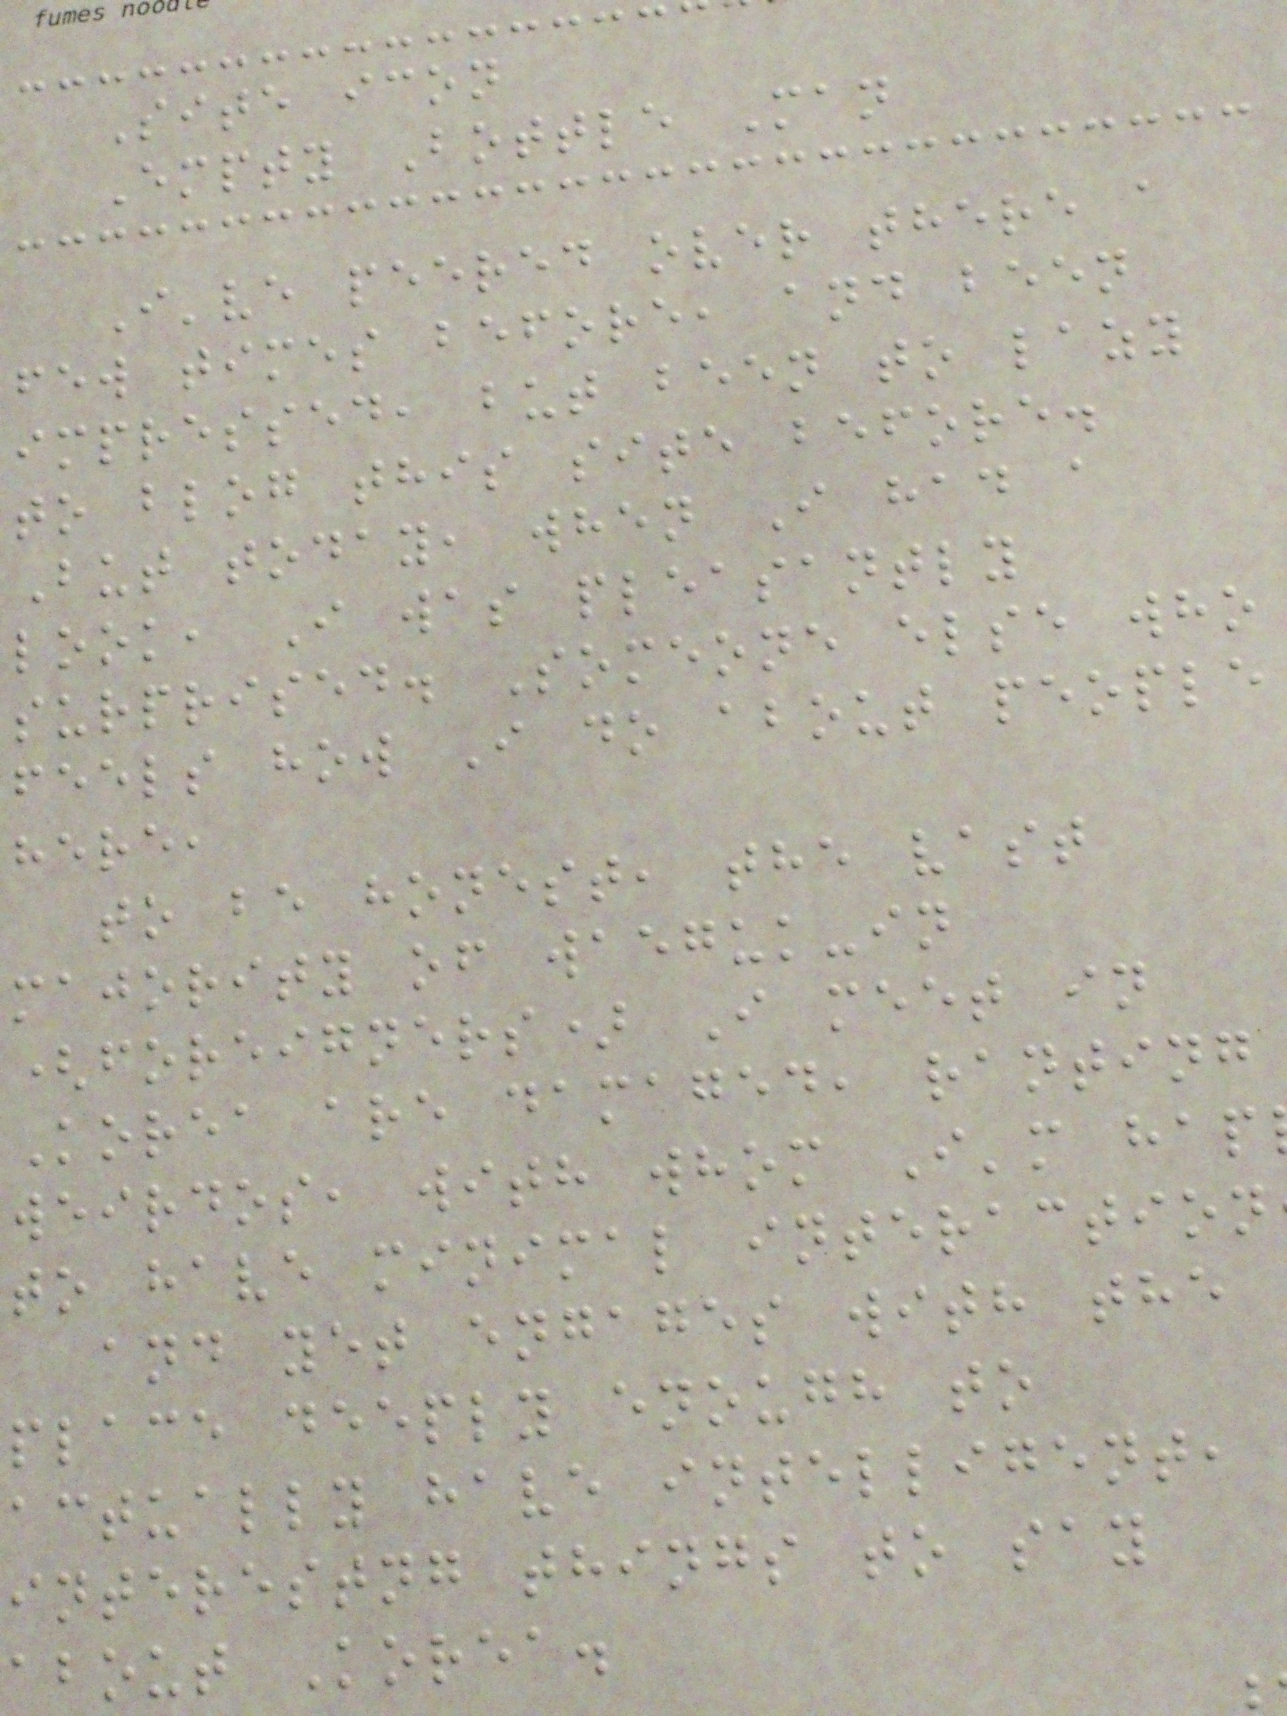Site icon
Empty Bottle Man
I've peered over there a
few times before, and been
impressed, but been to lazy
to blog this site before.
But today, when I had a
look, I was pleasantly
surprised. Someone else who
feels how I do about people
here,
to be honest, the vast
majority of waeguk-in
(foreigners) I meet in
Korea are damaged, ranting
weirdos, with whom I'm hap
to have minimal interaction
and yet engages with the
place deeply enough to
actually have intelligent,
interestng things to say
about Korea.
